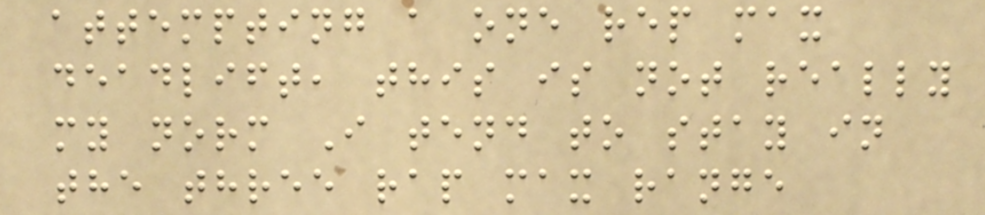attempting a one rep max
deadlift, this is not really
my norm I tend to stay in
the three rap max range
